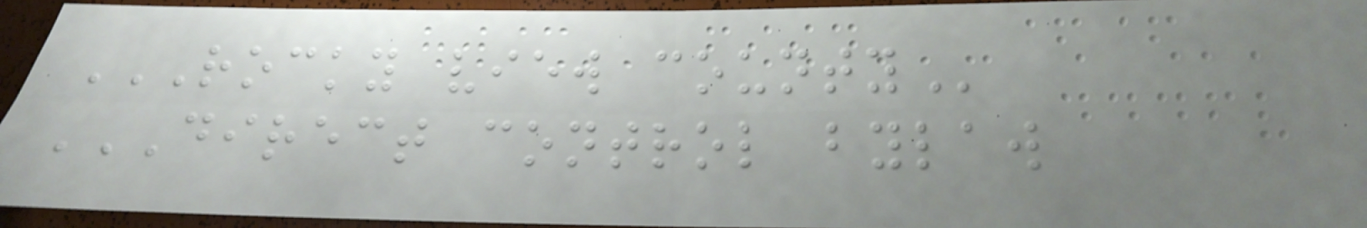ROCKY VIEW COUNTY
DIRECT CONTROL BYLAW
